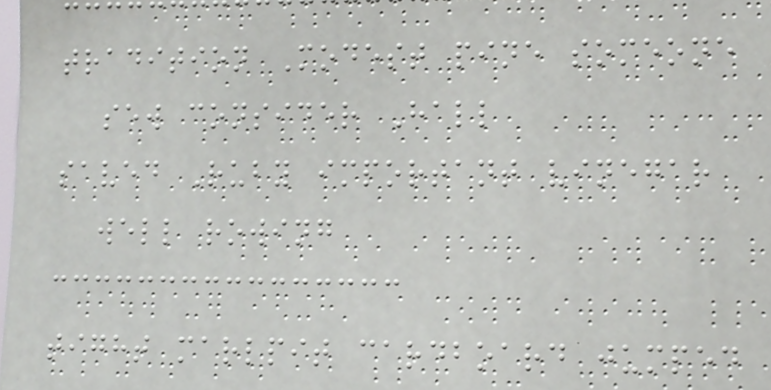tradition Modest pine someone
sew consider Hall
saved Ruby important vinegar
well rowing
tight marlpit cardboard jumped
